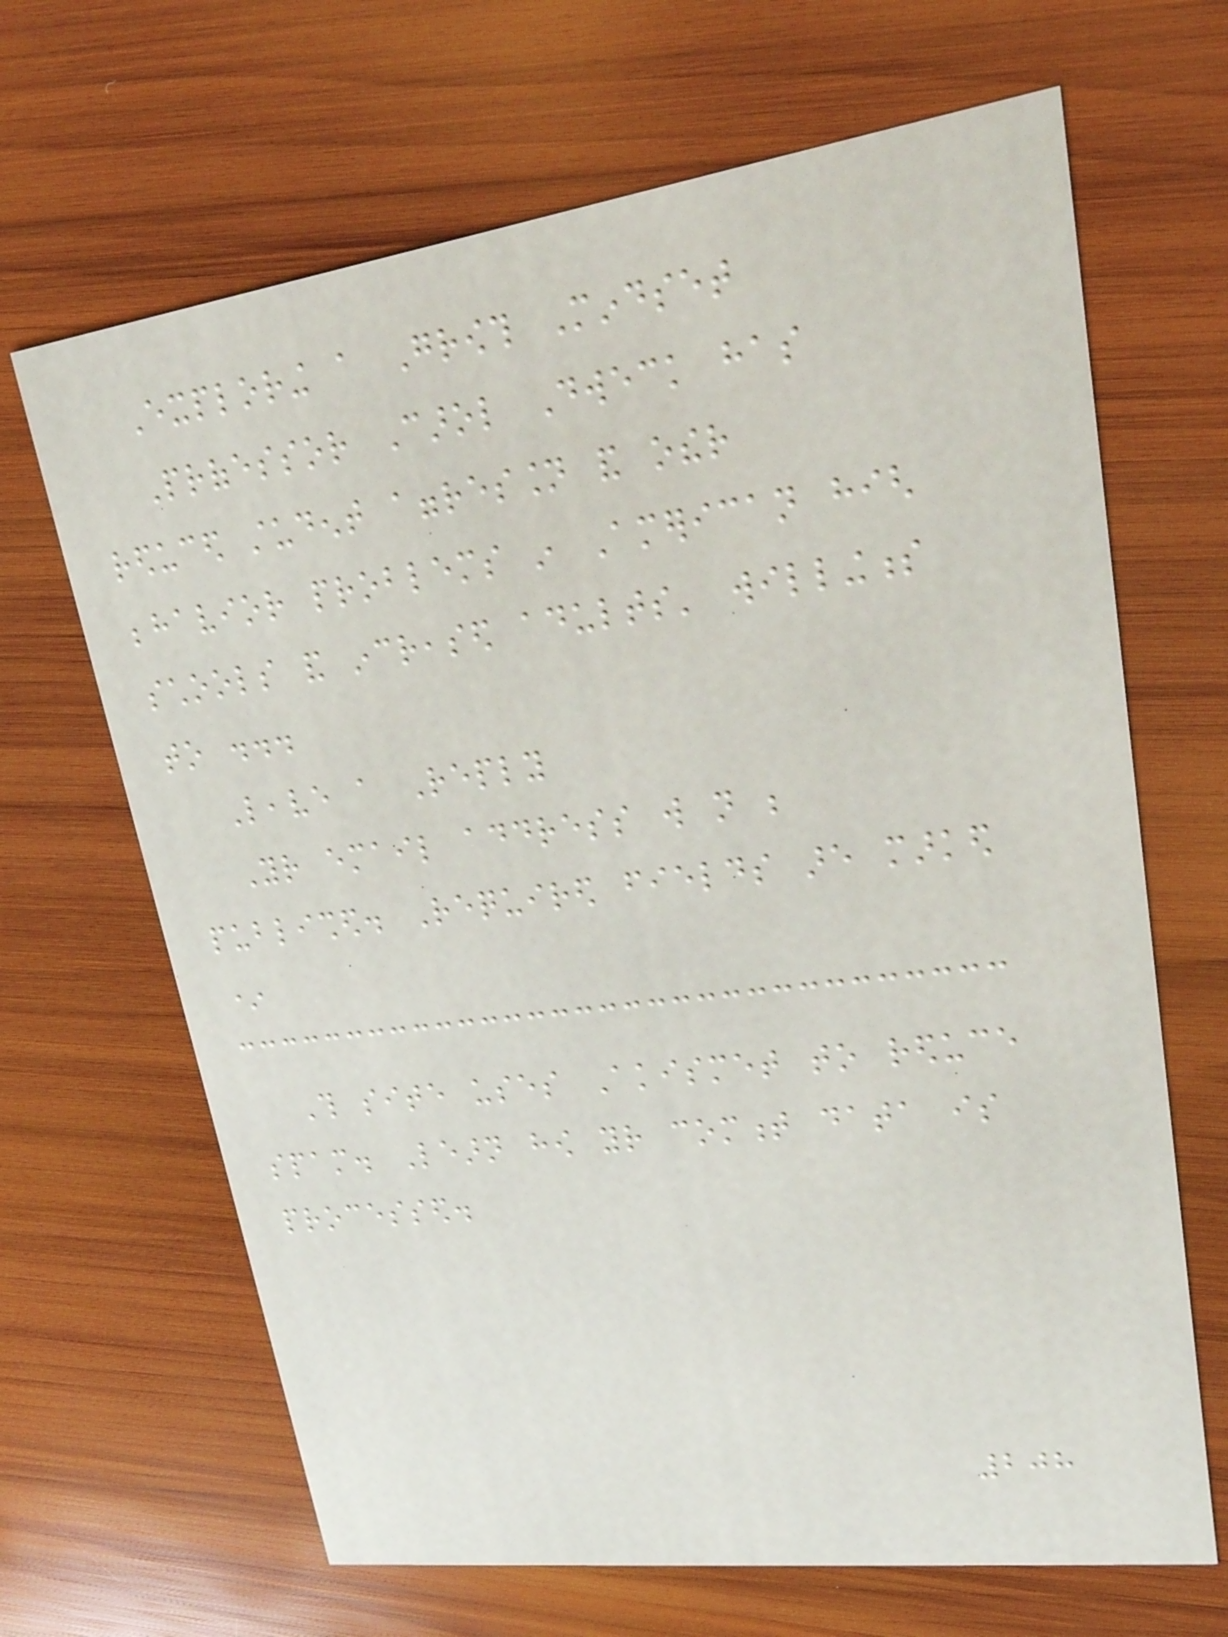Exploring a Growth Mindset
Professor Carol Dweck has
reduced student aggression and other
behavior problems in American high
schools and increased adults' willingness
to ...
Leave a Reply
Your email address will not be
published. Required fields are marked
*
This site uses Akismet to reduce
spam. Learn how your comment data is
processed.
208
